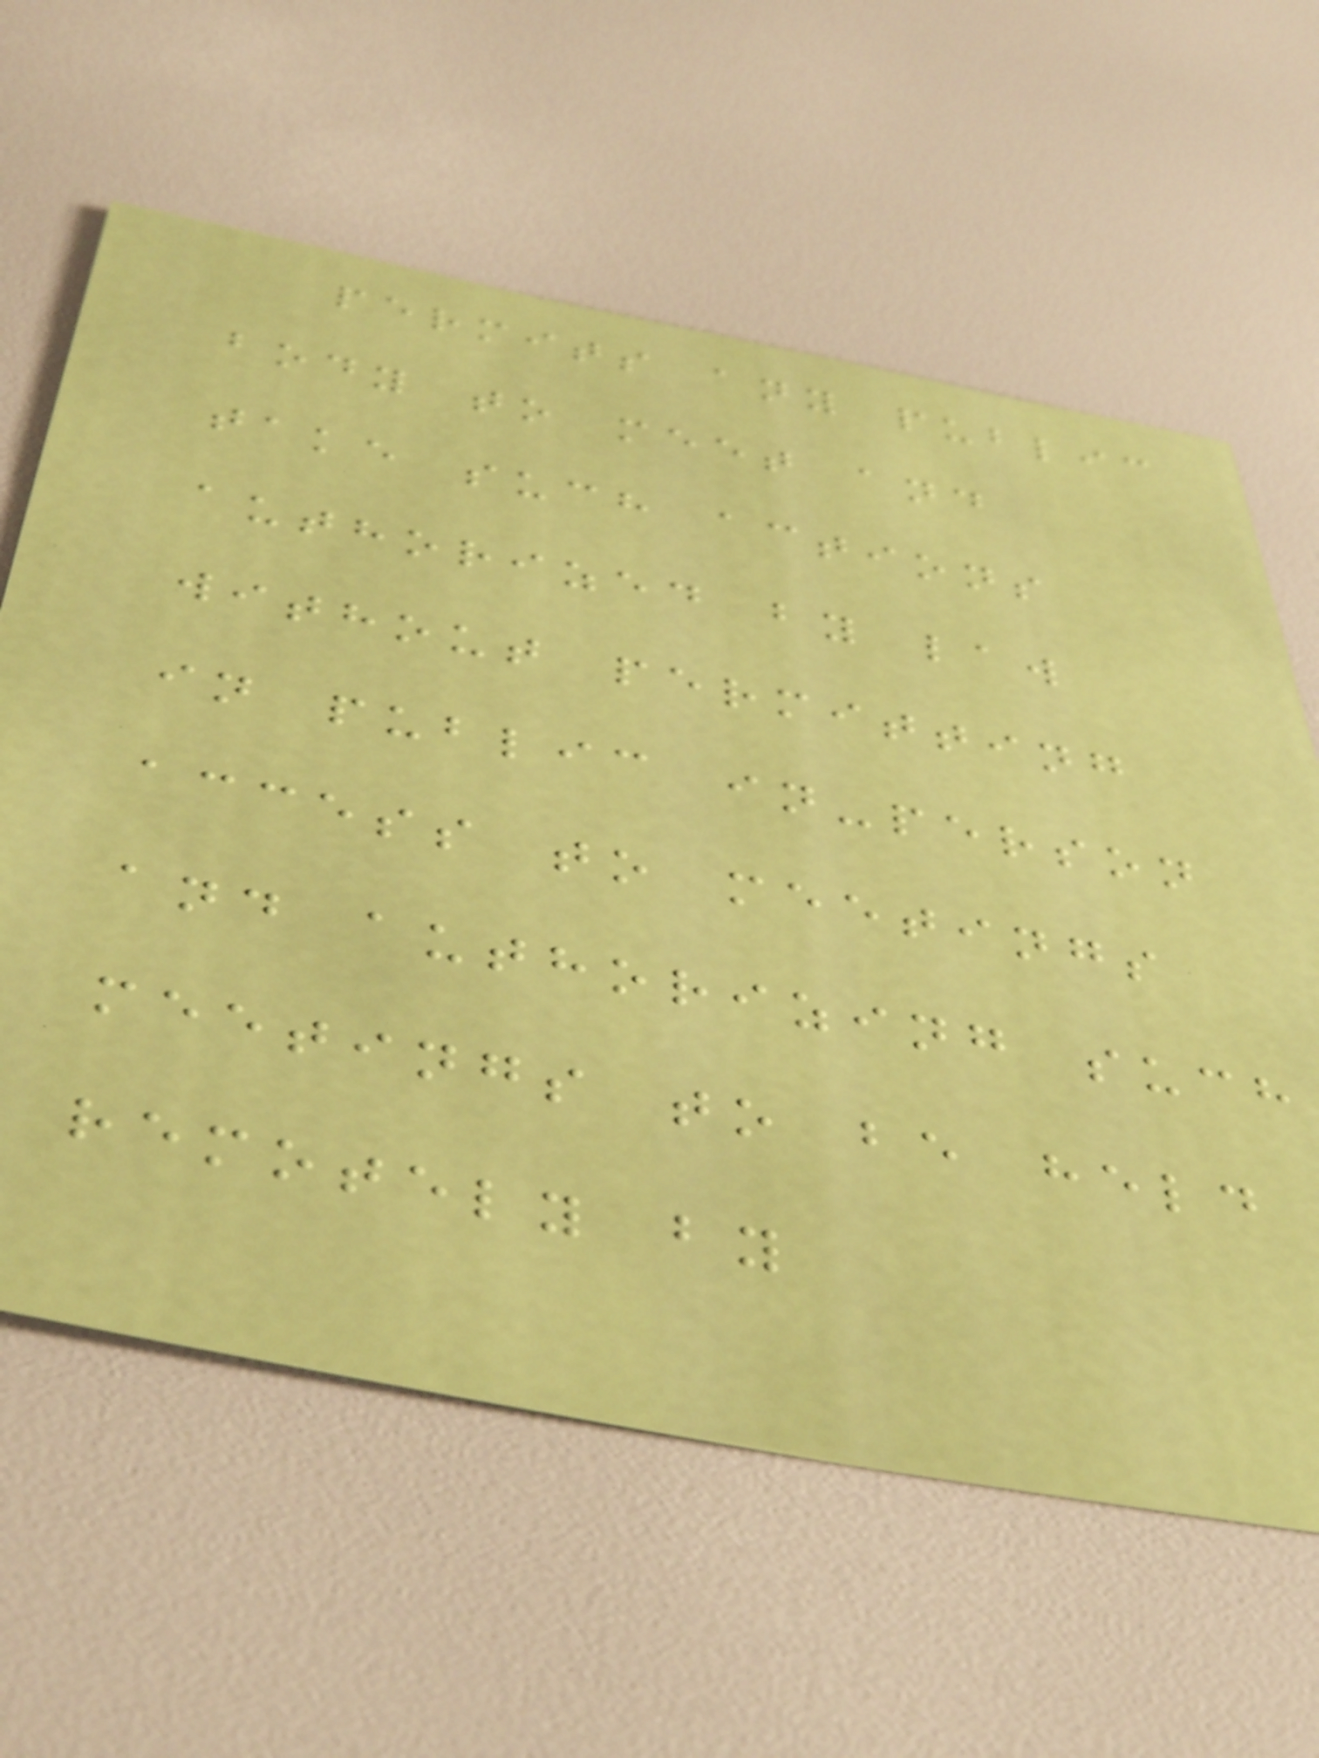permits any public
body to meet and
take such actions
authorized by law
without permitting
in public in-person
access to meetings
and authorizing such
meetings to be held
remotely by
